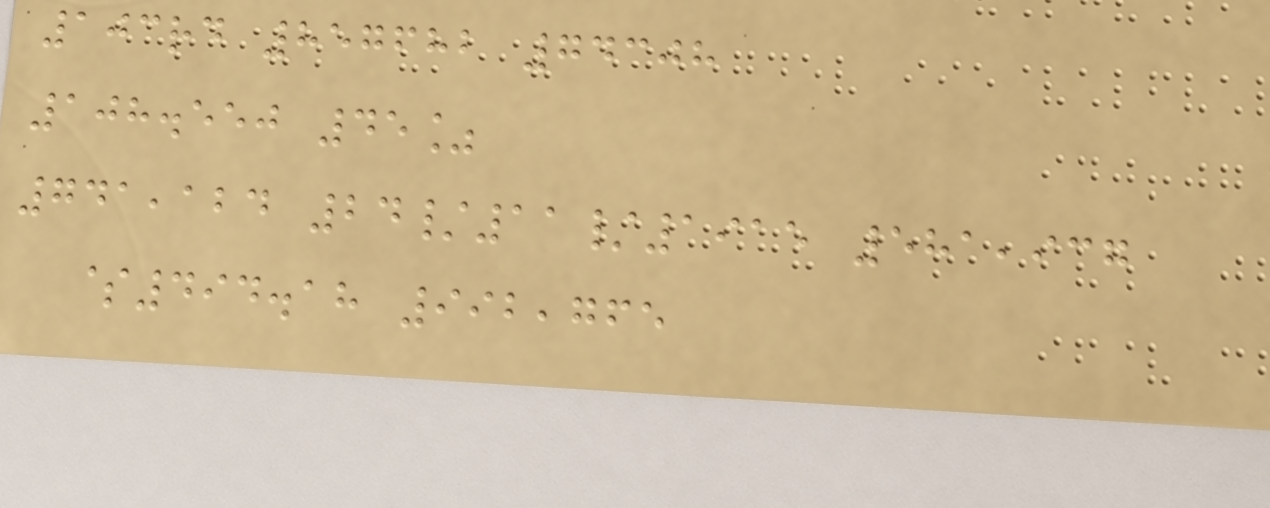103rd 857682 74308
108.550 45%
741,124 24/11/1915 581,937
$494.18 992,765
